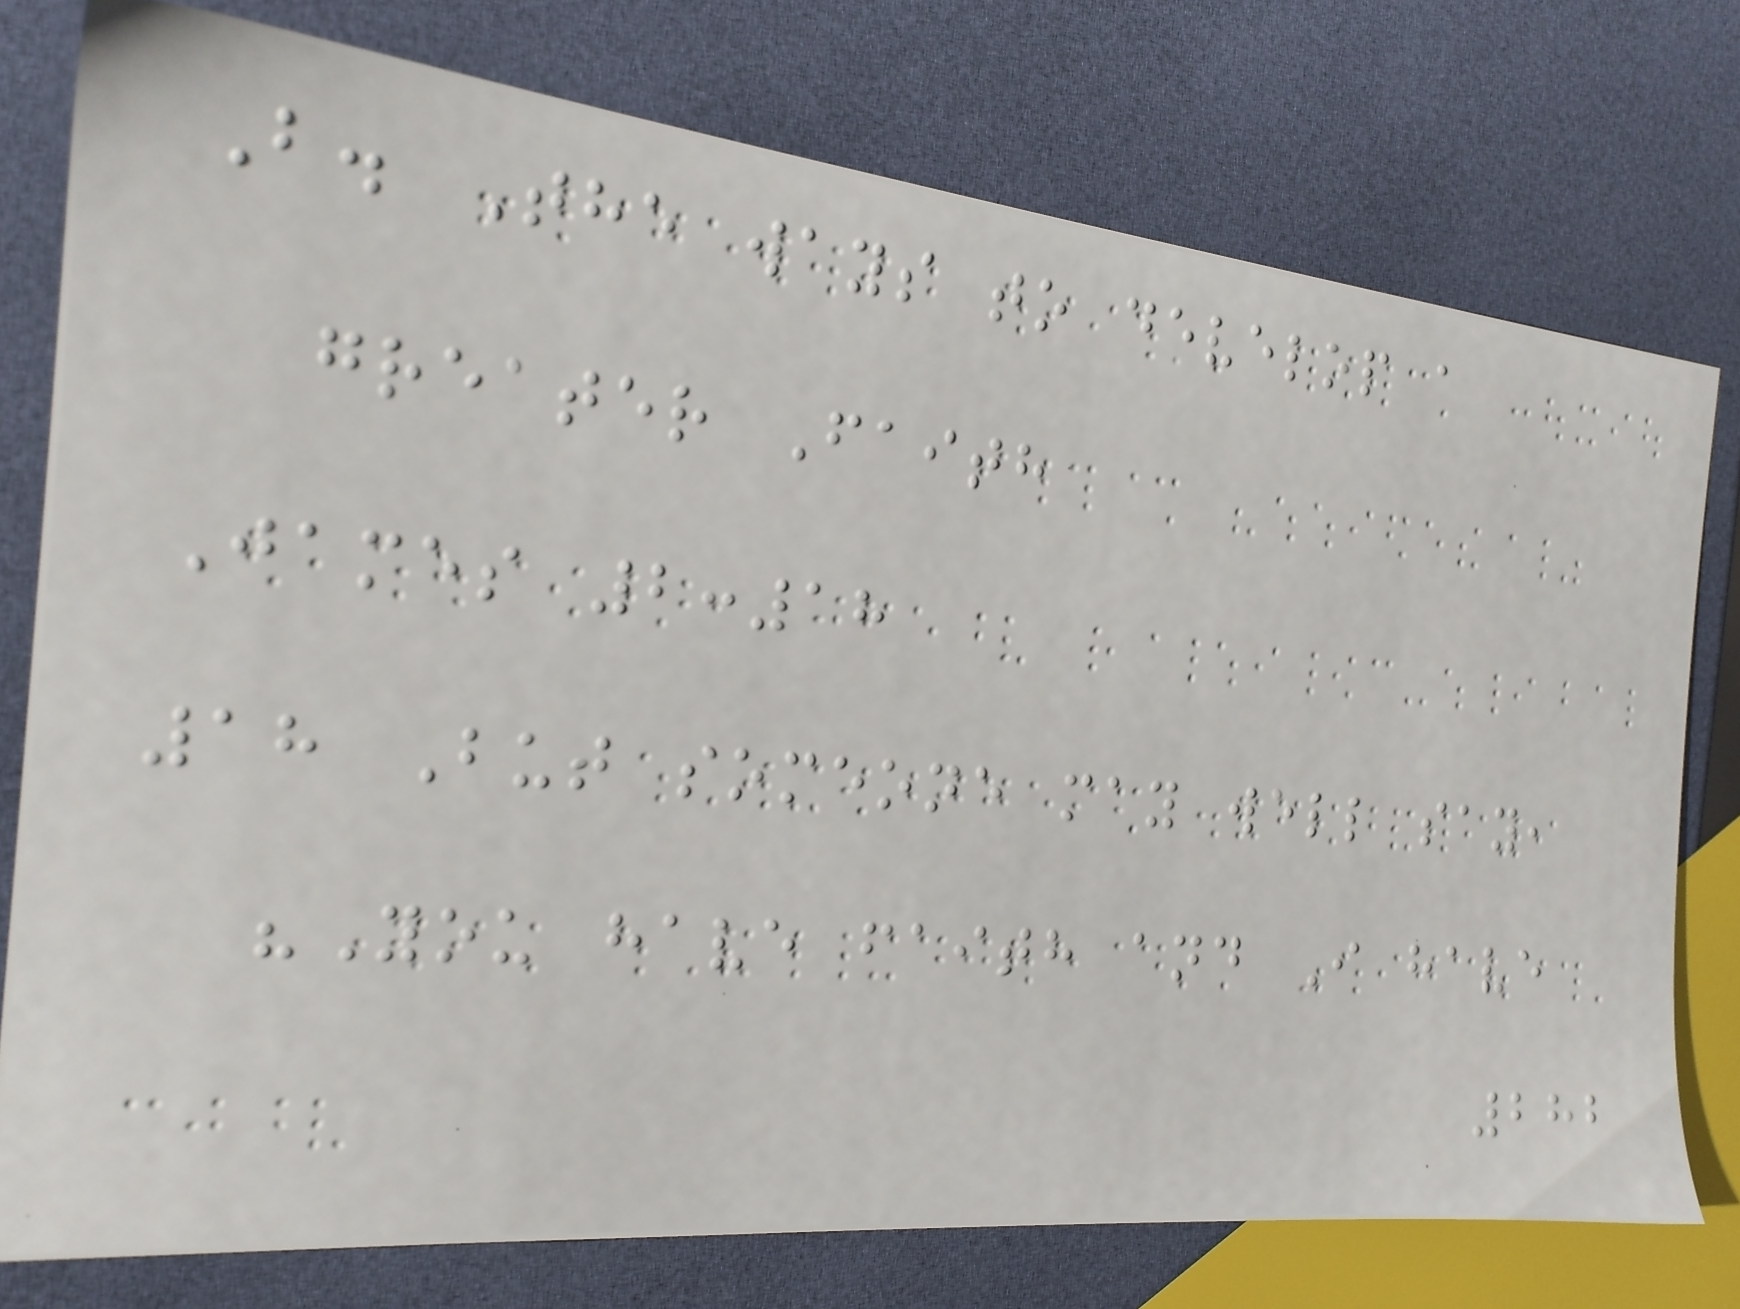B. The ways to develop a
greater Faith
James 2:18
18 But someone may well say,
"You have faith and I have
282
